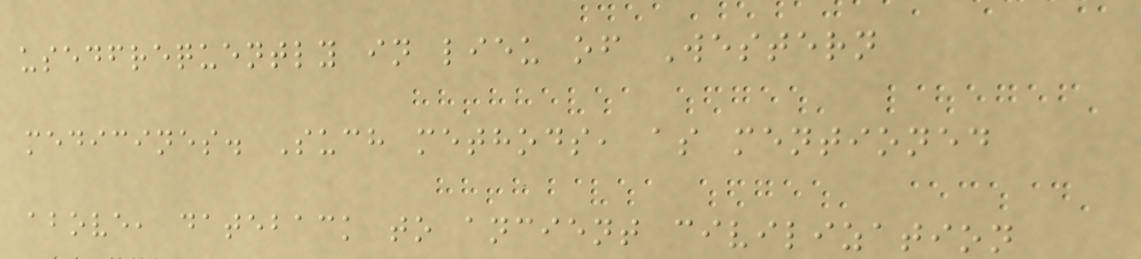usedfrequently in lieu of Western
medicines. Such methods, as mentioned
above, dateback to ancient civilization
